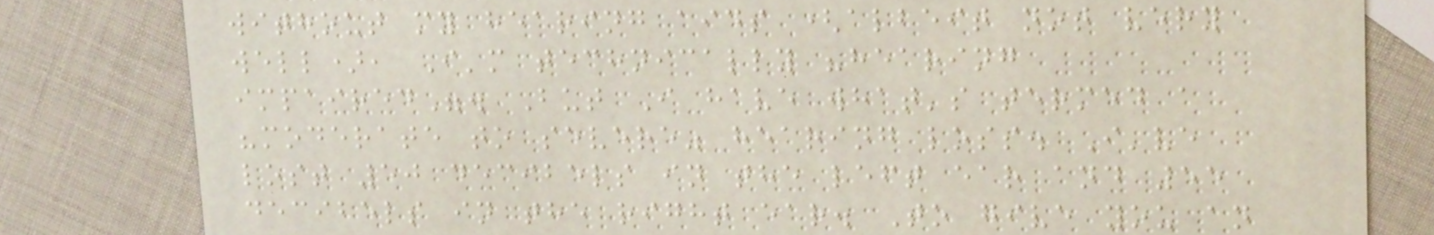without my hearing aids (albeit not very
well), I'm technically "hearing
impaired". But I have what's termed a
"moderate to severe" hearing loss. I've
lost 50 decibels in the left ear and 55
decibels in the right ear. To give you an
